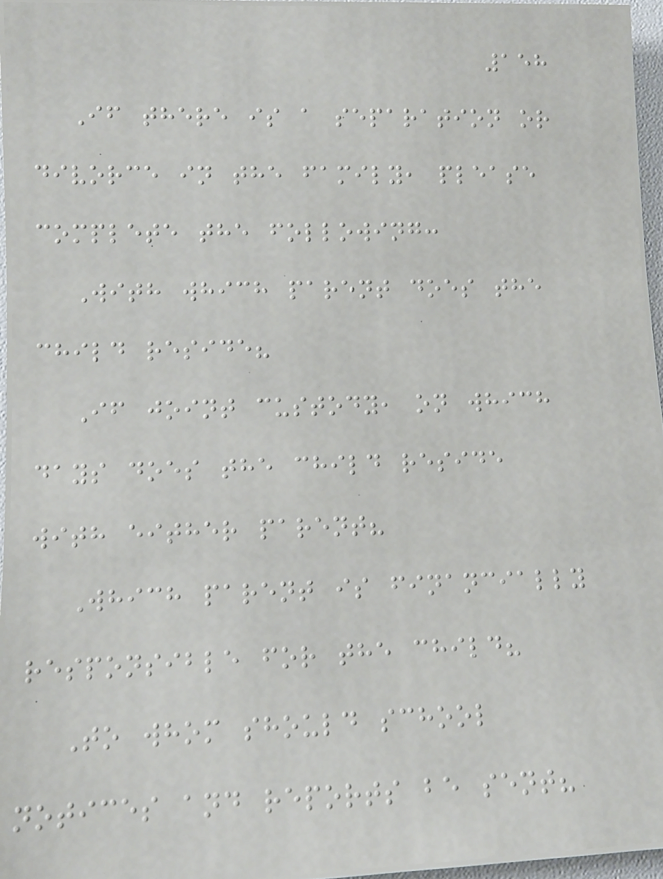158
If there is a separation or
divorce in the family, please
complete the following:
With which parent does the
child reside?
If joint custody, on which
days does the child reside
with either parent?
Which parent is financially
responsible for the child?
To whom should school
notices and reports be sent?
